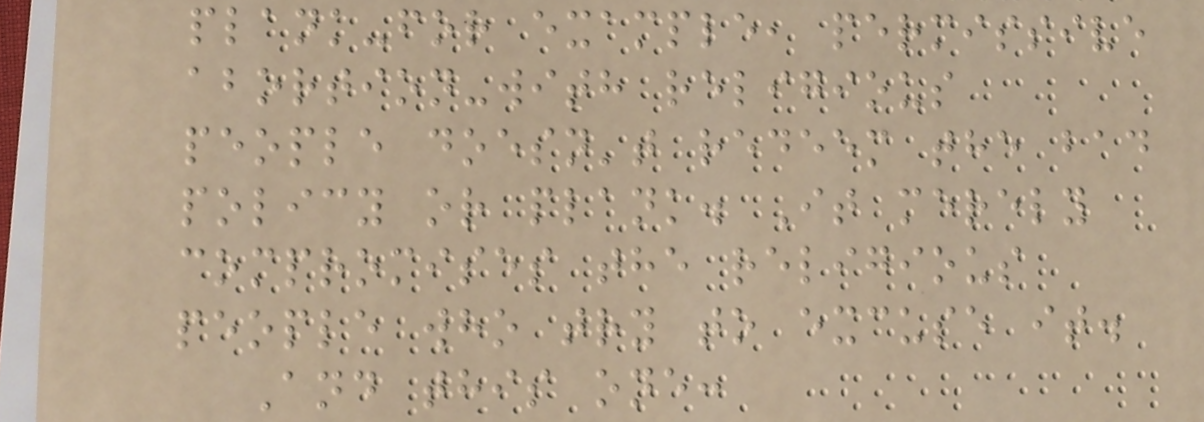plank-for example, permissive
abortion-with religious
people doesn't redeem the bad
policy or plank. It merely
compromises the religious
people who try to excuse it.
And this one:
